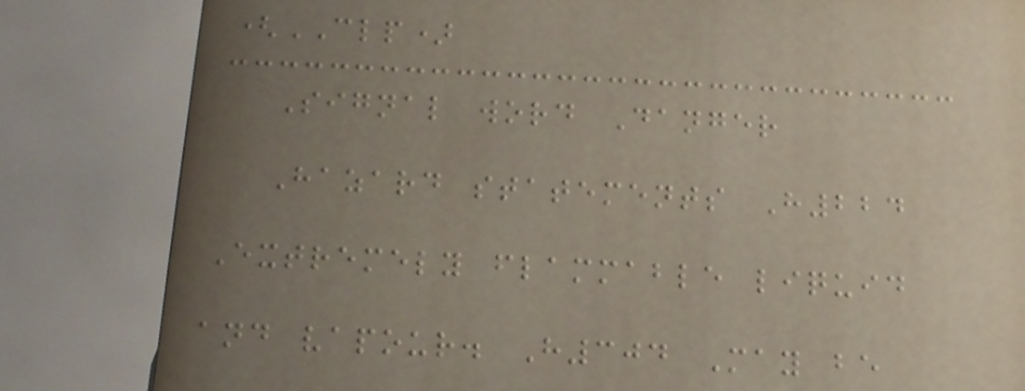(CLP)
Signal word Danger
Hazard statements H224
Extremely flammable liquid
and vapour. H304 May be
